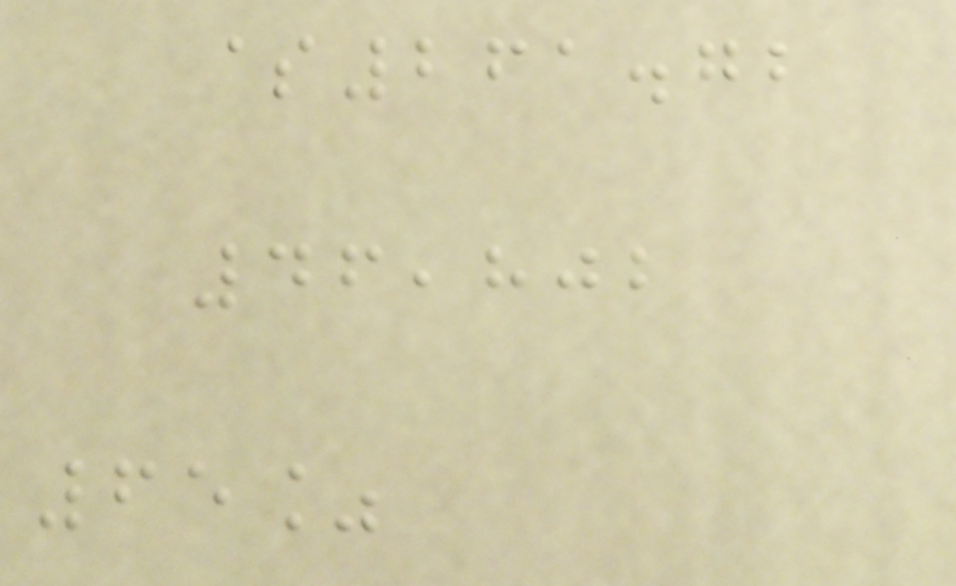$261.72
46,802
65%
